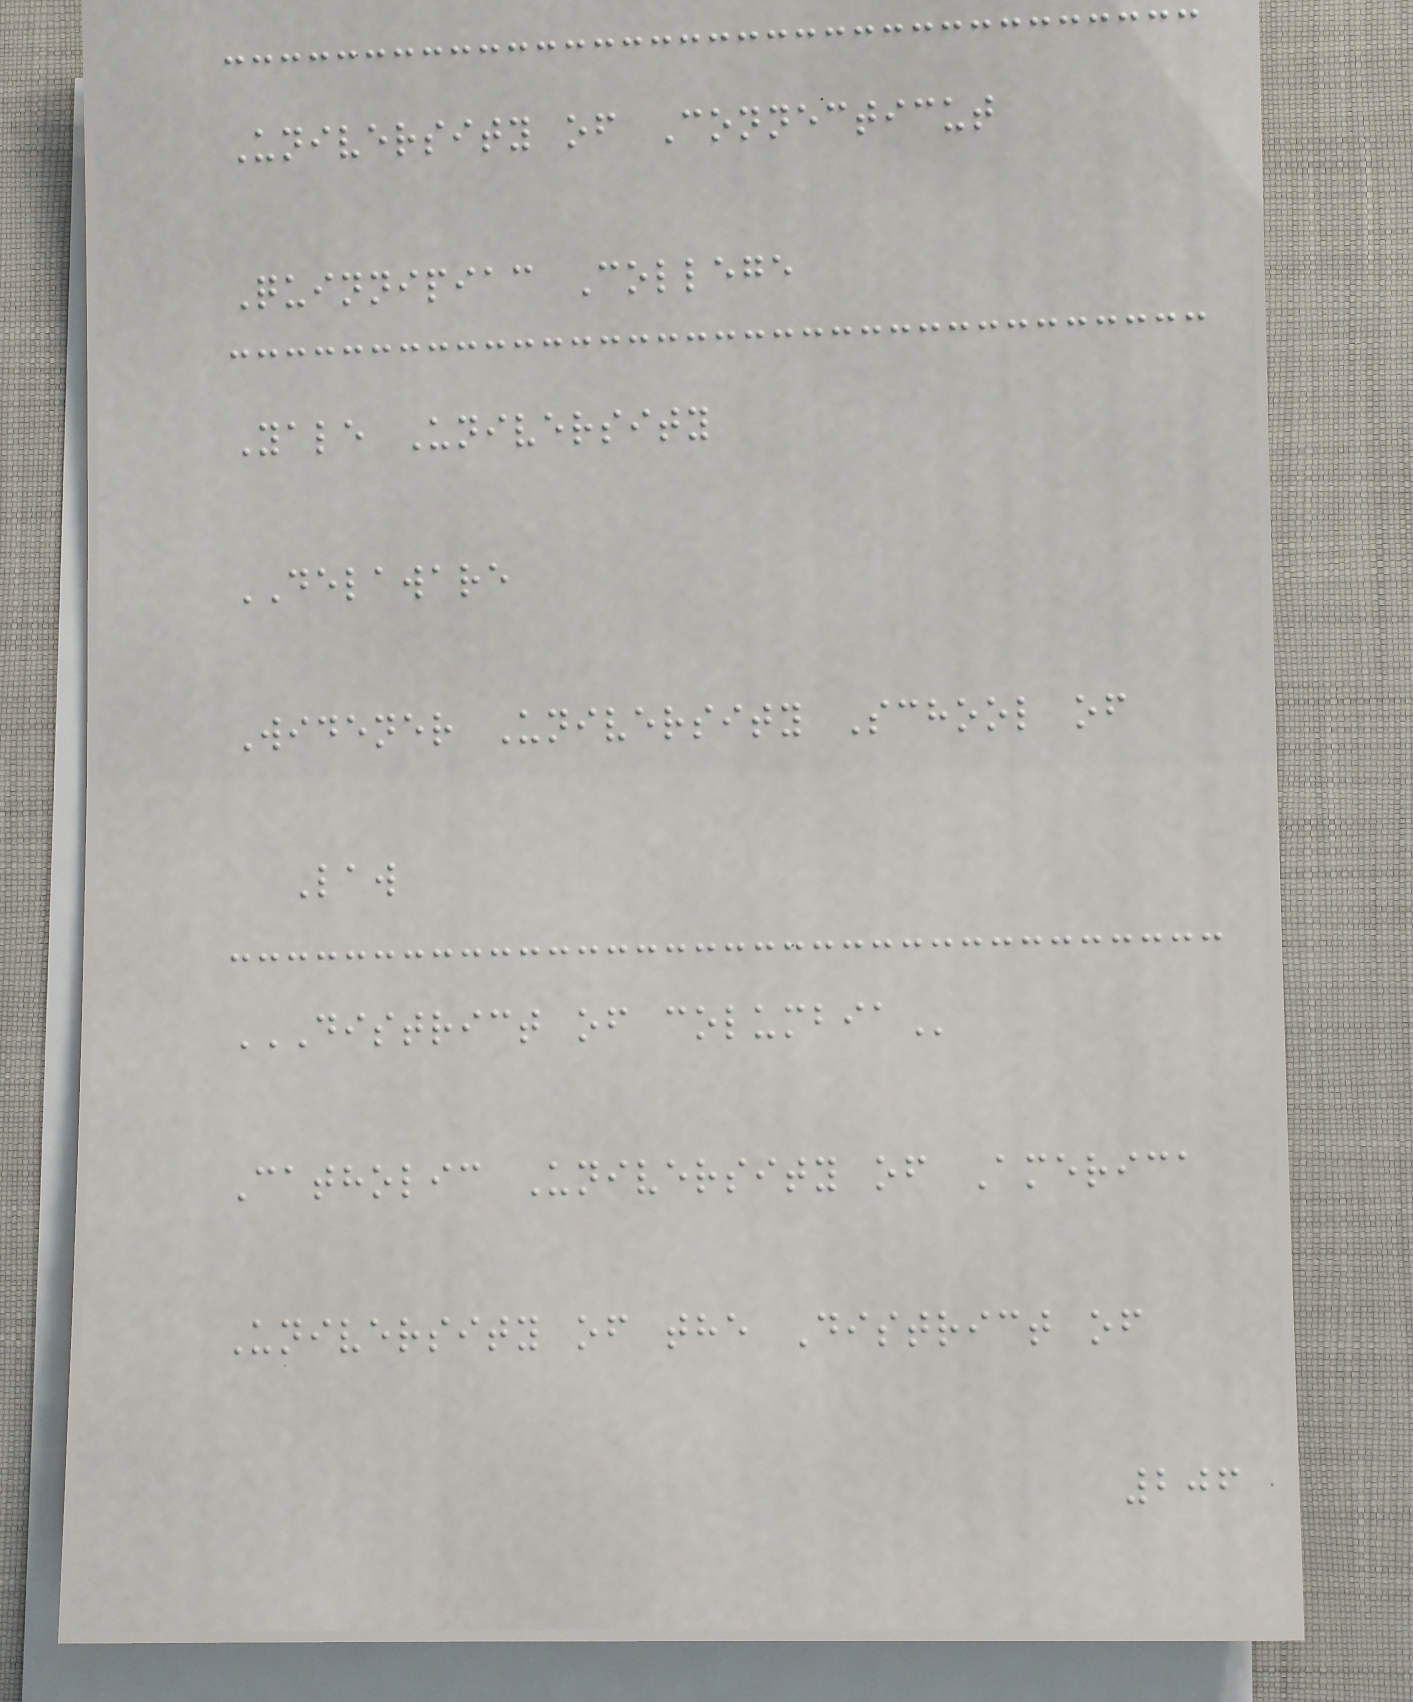University of Connecticut
Quinnipiac College
Yale University
DELAWARE
Widener University School of
Law
DISTRICT OF COLUMBIA
Catholic University of America
University of the District of
206
